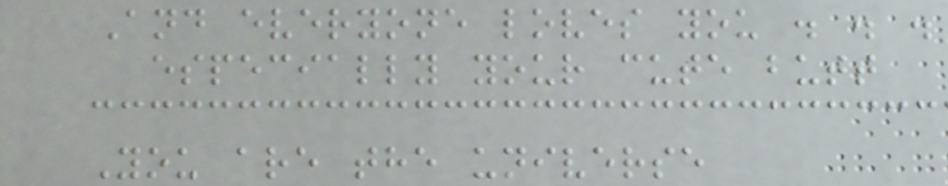And everyone loves you . . .
especially your cute butt
You are the universe
